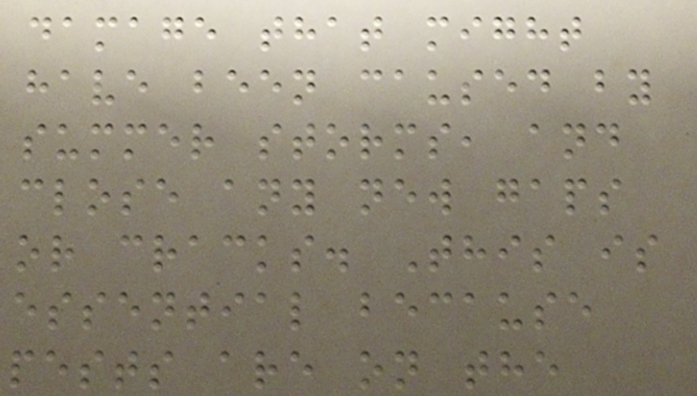damage that might
have been caused by
summer storms, and
close any new gaps
or cracks. This is
essential because
pests are on the
